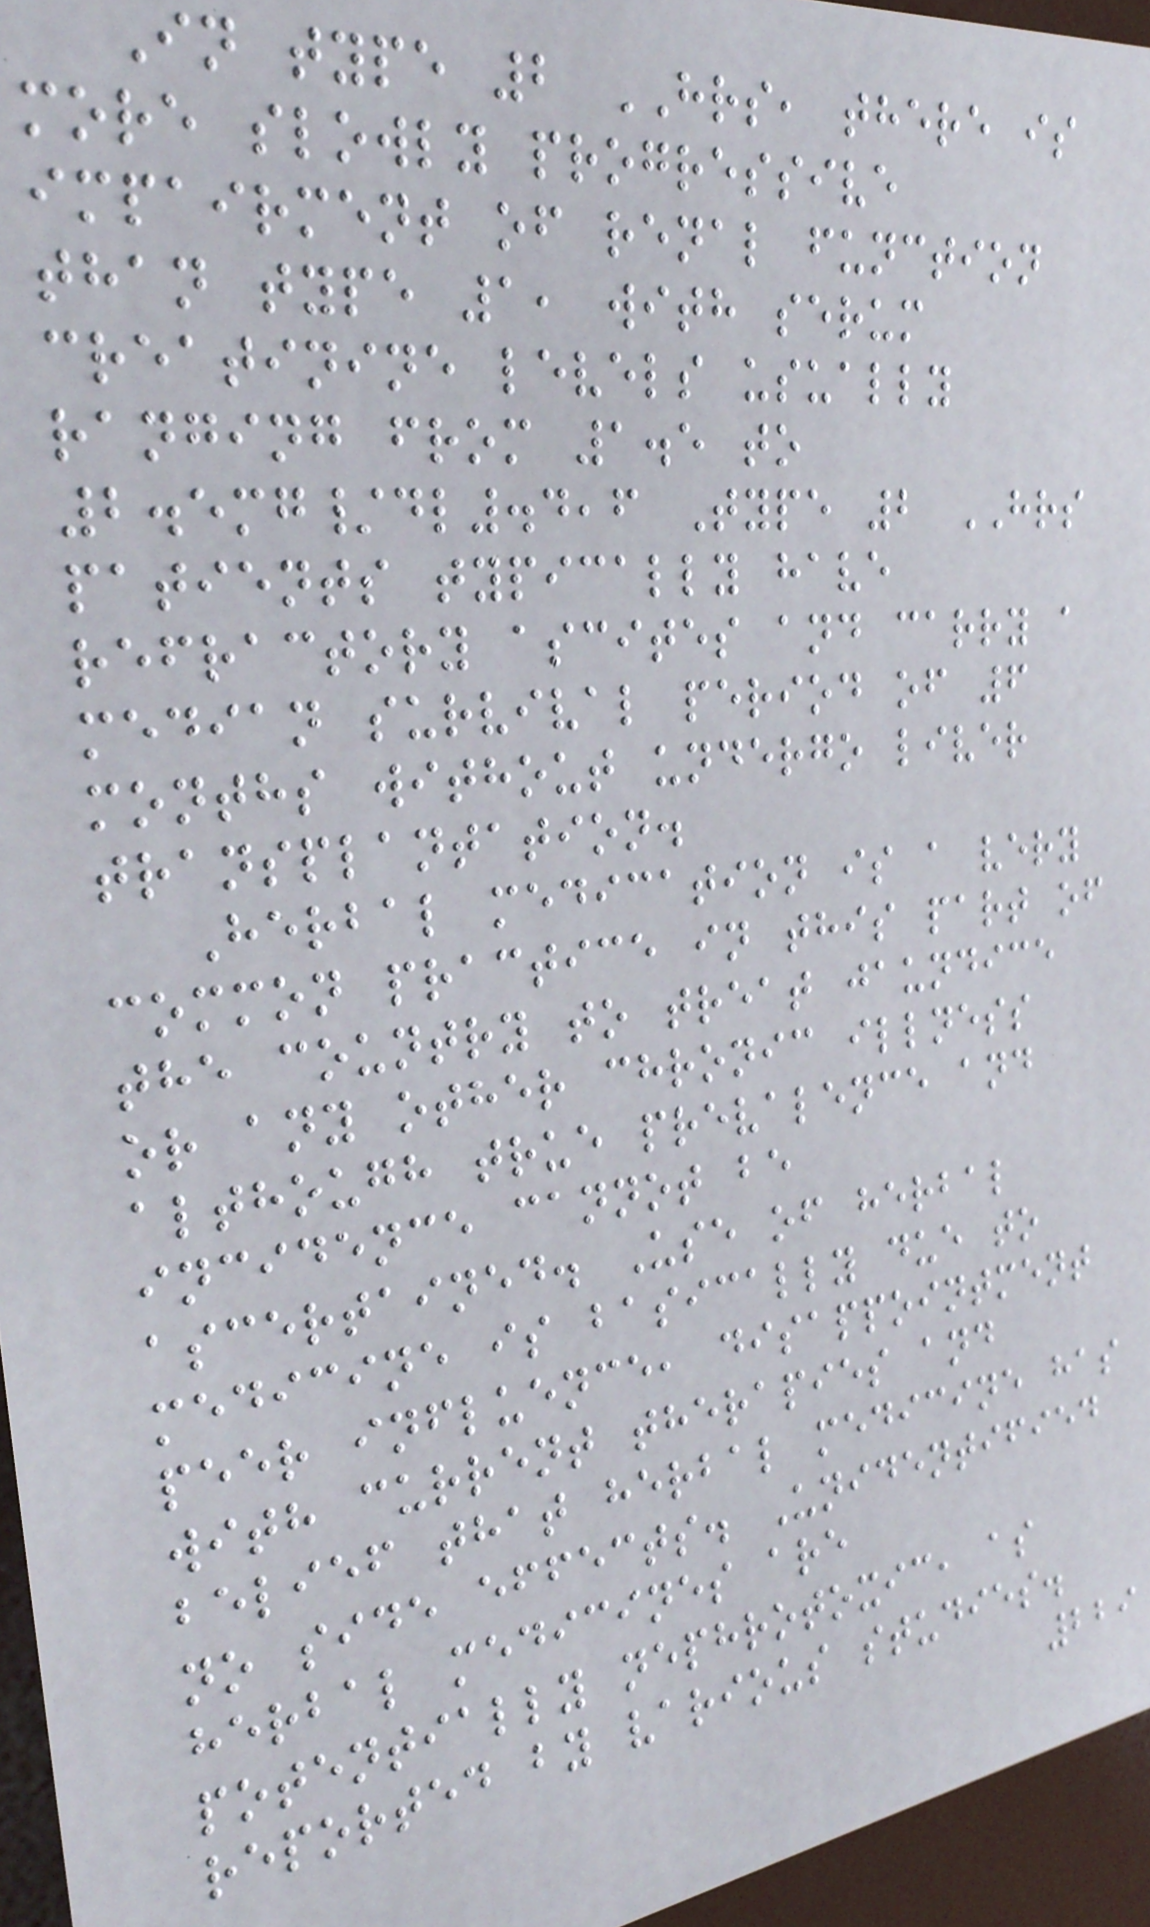In type 2 HRS, there is
more slowly progressive
impairment of renal function
than type 1, with serum
creatinine levels usually
ranging from 1.5 to
2.5mg/dl.4,6 Type 2 HRS
patients typically have
refractory ascites and carry a
median survival period of 6
months without undergo liver
transplantation.
Herbal medication is a very
common practice in this part of
the country to treat jaundice
or any other chronic illness
although true prevalence and
incidence cannot be
ascertained. Use of herbal
medicine is basically due to
peer influence, disappointment
with current therapies and
belief that herbal medicine has
no side effects. Unidentified
herbal medicines are
potentially nephrotoxic, as
reported by various studies.
229
